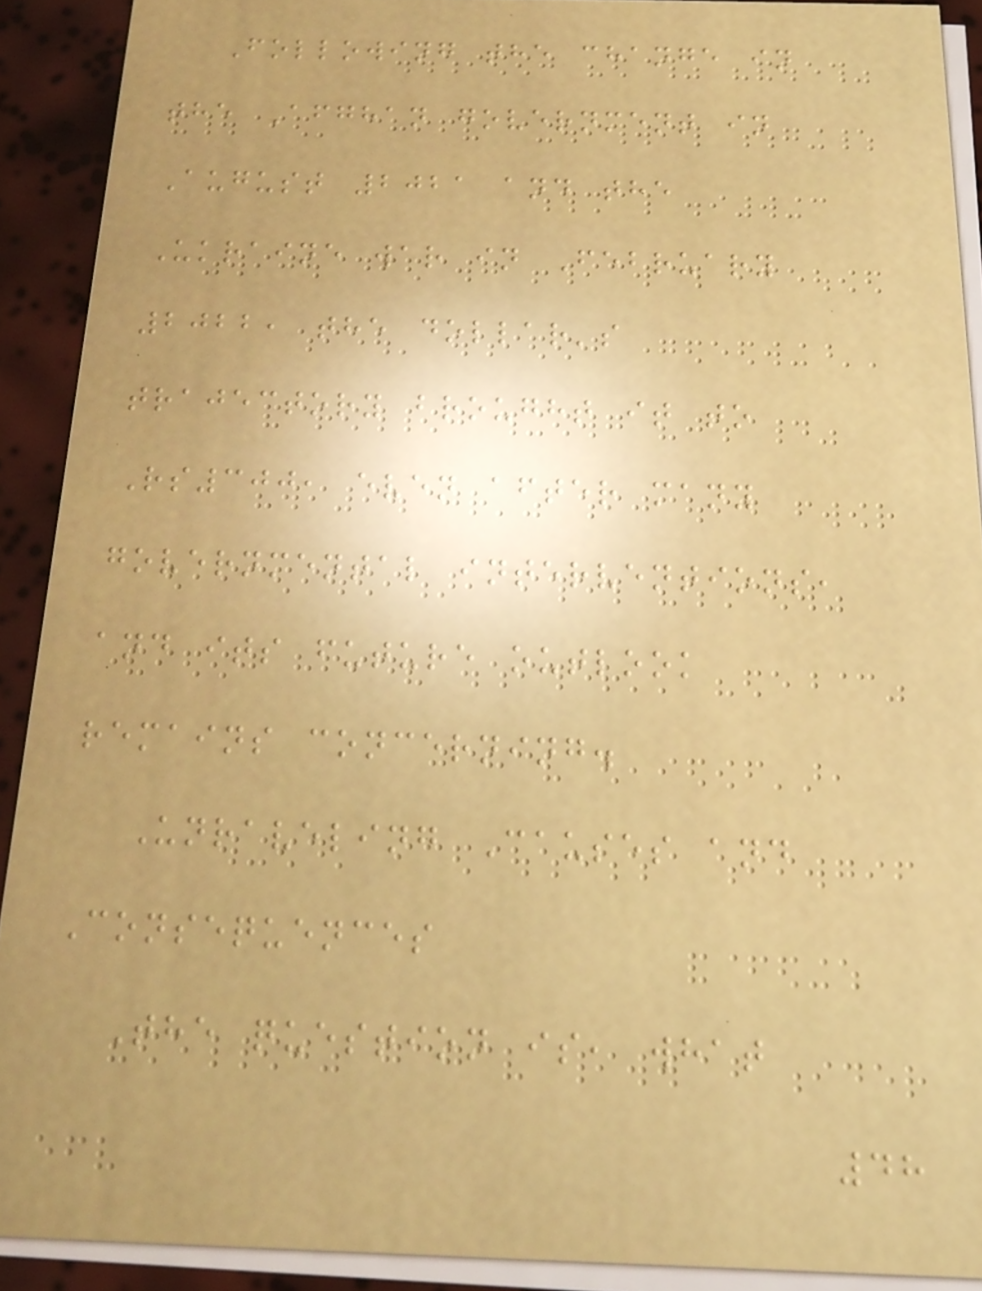Following the change in
the Afghan government in
August 2021 and the
Ukraine war in February
2022, the dollar's
trajectory brought it to
Rs300, even after many
governmental interventions,
and its future outlook
remains concerning.
Unraveling Causes and
Consequences
The question is, what
48
